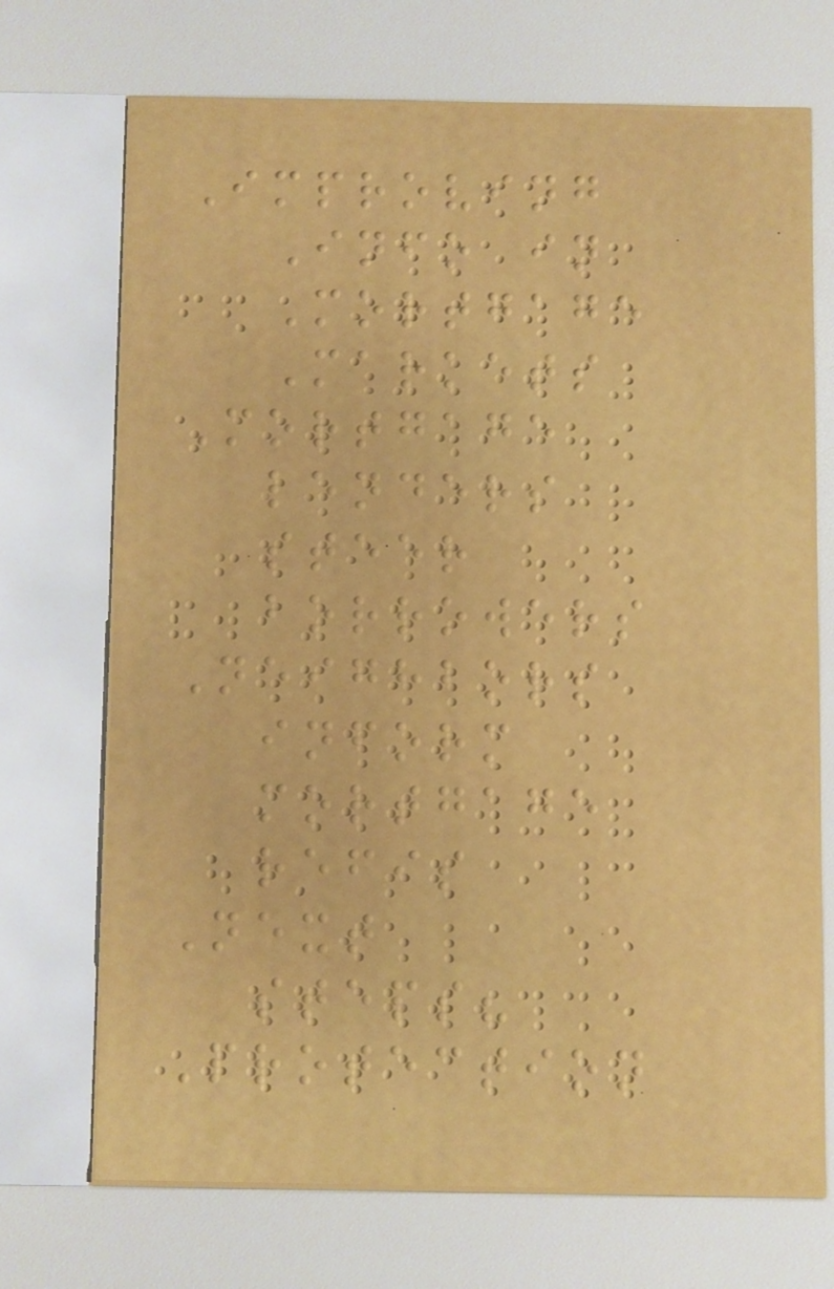Improving
Info in
Mortgage
Markets
Mortgage
lenders
steer
borrowers
Neighbors
inform
mortgage
refis
Next
steps?
Protection
